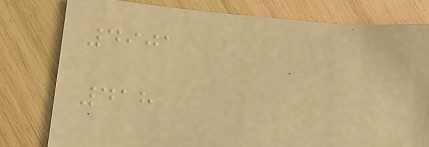4901
418
